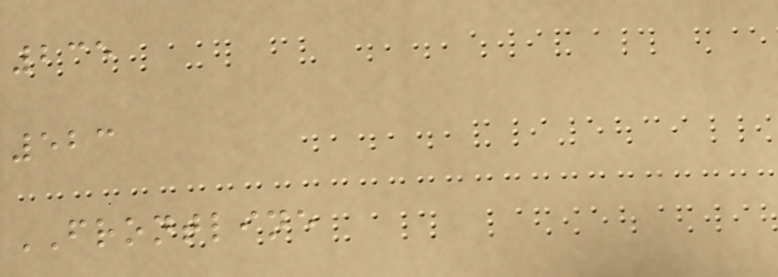235
523
FRONTLINE
